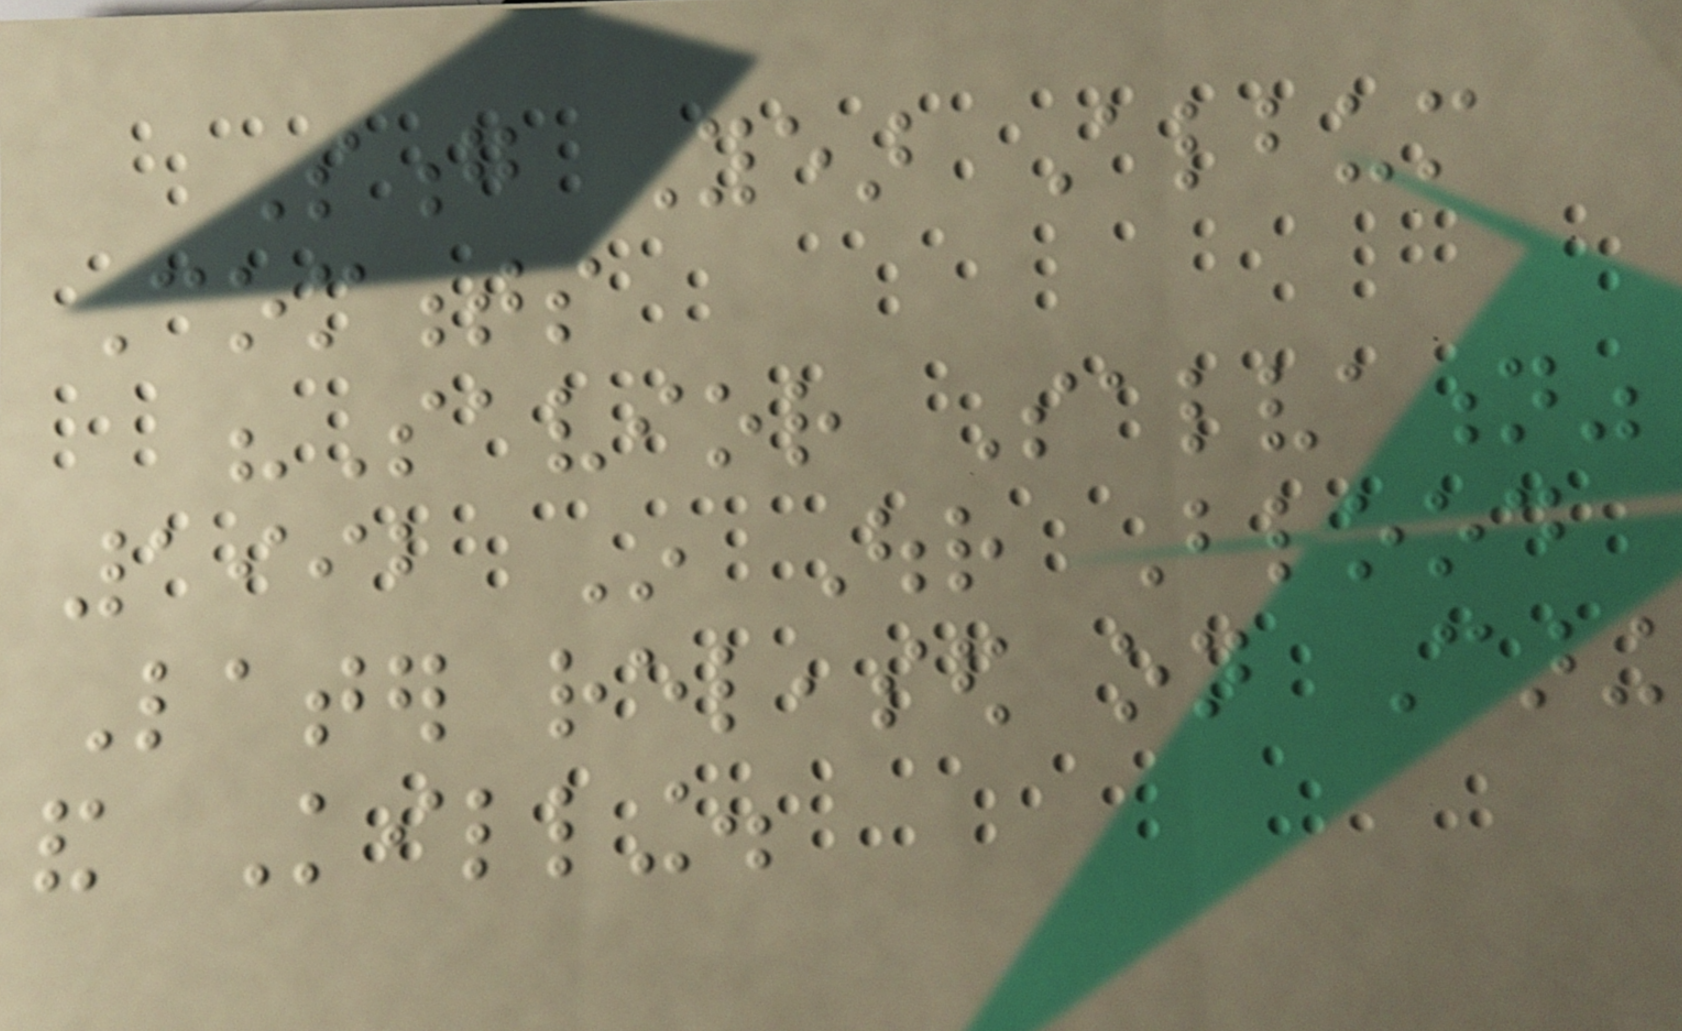Song Year Album
Comments
"Savior Salvation"
1992 In Our Blood
Later released on Caring
and Killing.
